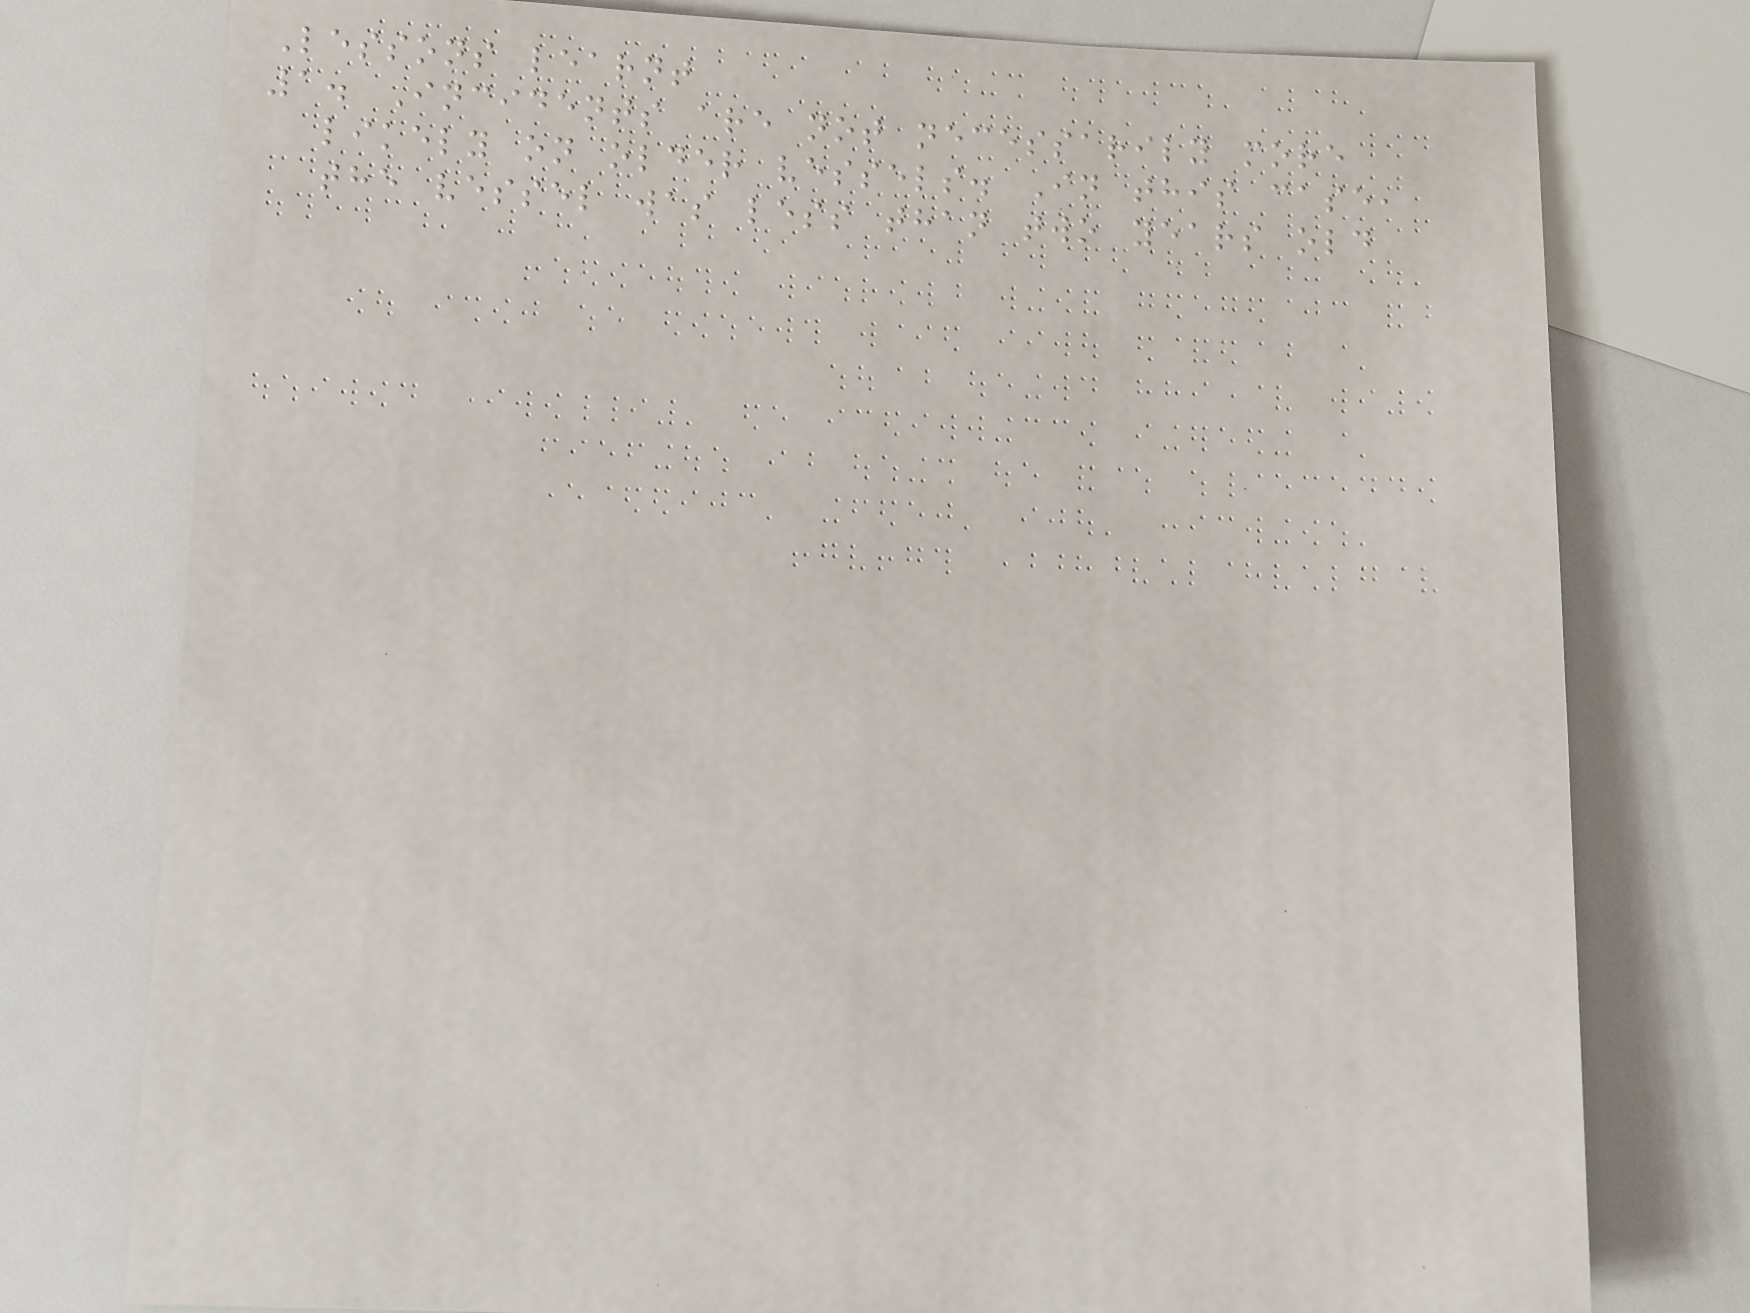Lessons learnt
1. Incidents are not necessarily more
likely on older vessels. In this case,
the vessel was less than two years old
